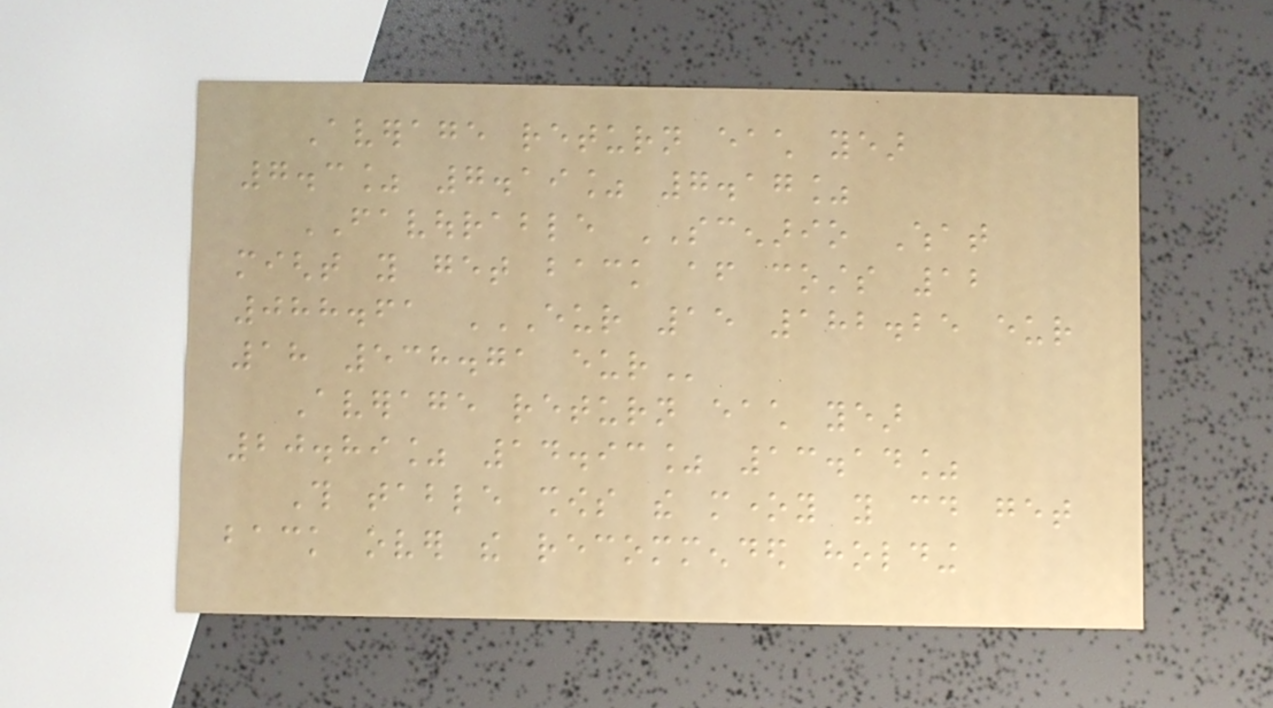Average return each year
7.3% 7.19% 7.17%
FAVOURABLE SCENARIO What
might you get back after costs 12
088.61 EUR 15 182.25 EUR
18 538.71 EUR
Average return each year
20.89% 14.93% 13.14%
This table shows the money you could get
back over the recommended holding
